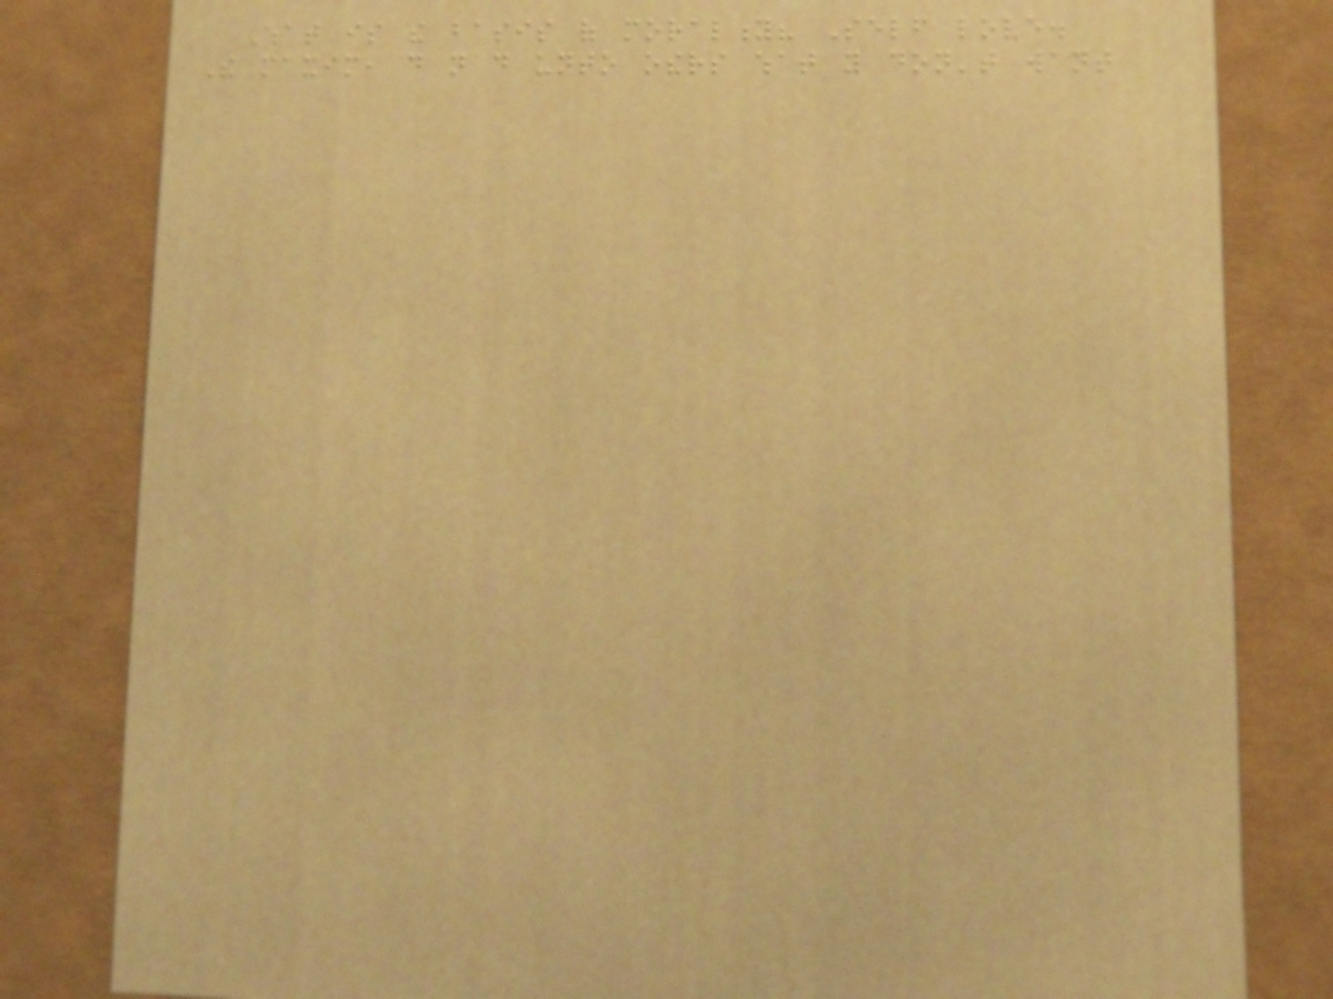What is the basis of morality? Self love.
The maxim, do not do unto others what you don't want
